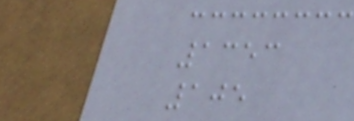1353
105
